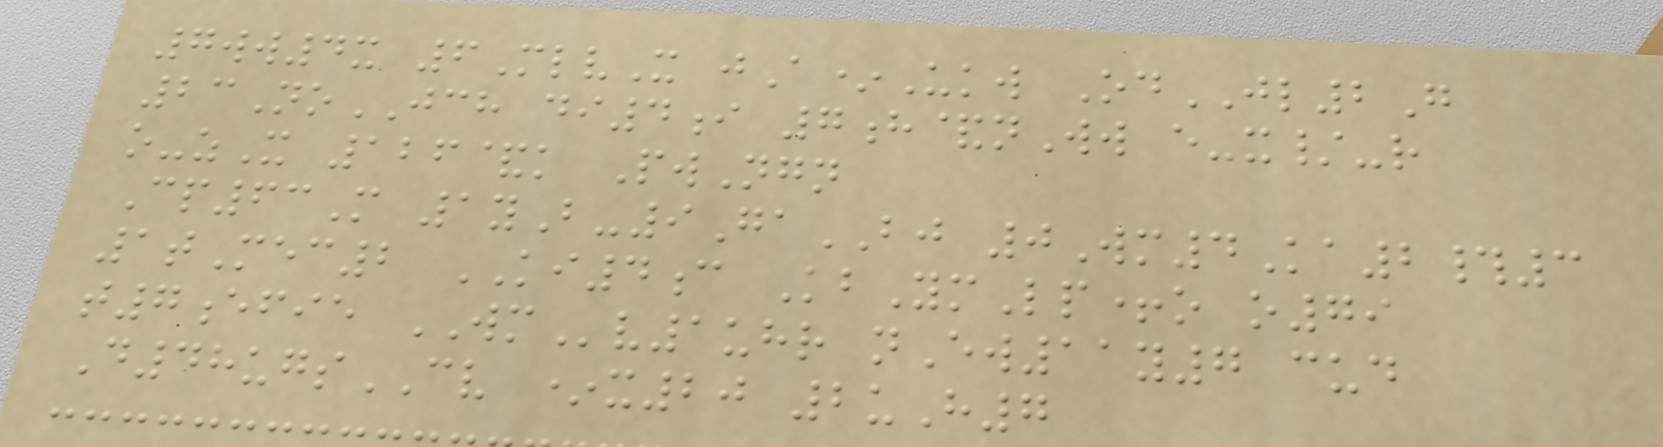7ww4x 6MlvX jA*Ukw OdJL2G
23NoJCH di4i 7h&nWw e-x/-r
o-zX 126&k PwNgn
Cp63M 1yB-9GaBJ 0Wm4Ka2#3
1tMec2 KI4c KbYmLp+o o79
t7efie WMv1uhr nEw11y7 cud
D48ugsCV *x20 2uH7
